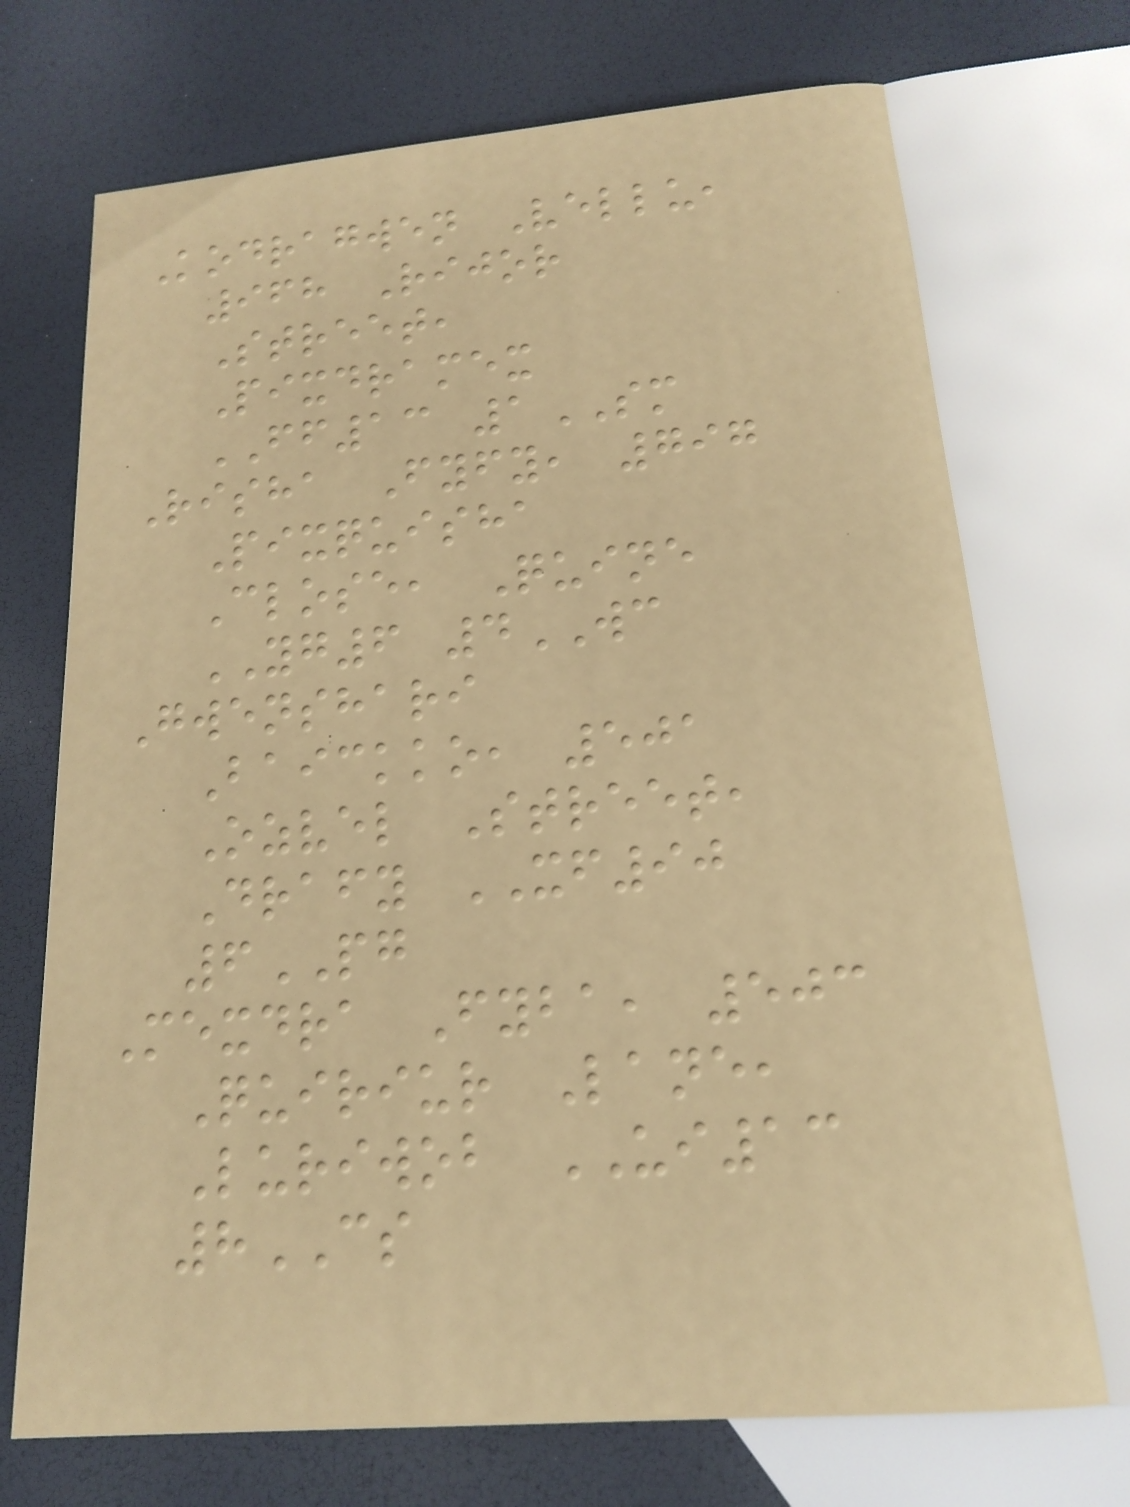Kodragwen Vellu,
968 Rijor
Street,
Pixdramex
FF13 1SM
Risha Fyfy, 797
Pixquisha
Close, Quine
YG6 4WC
Gwenshari
Baickko, 501
Ozvel Street,
Drafy XF90
6PG
Mexdra Fyba, 503
Quiriur Lane,
Luriwob UI13
8CS
